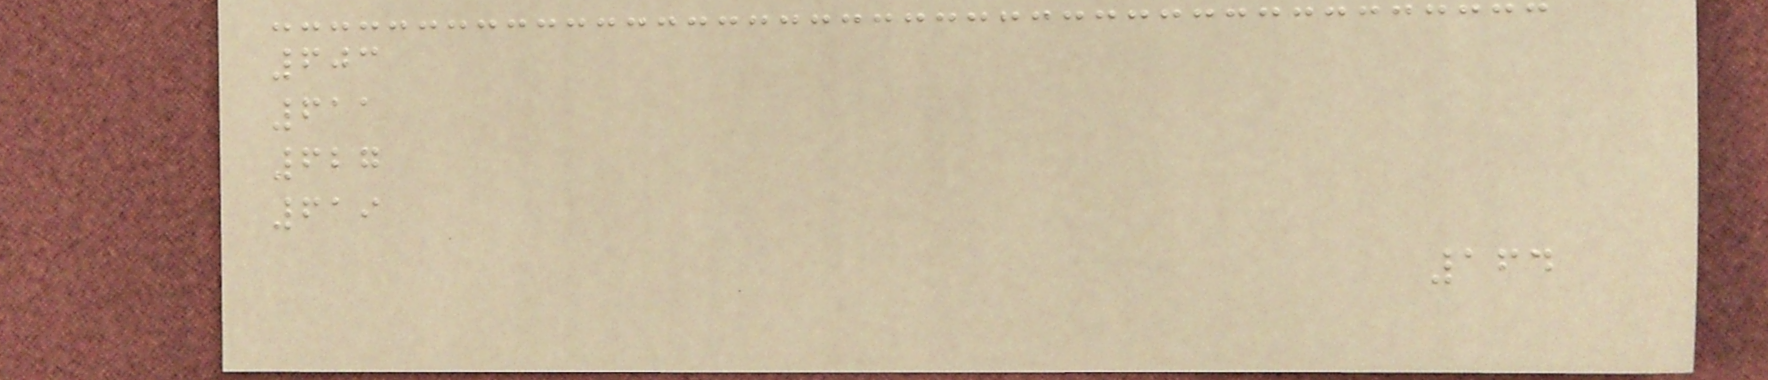603
611
627
619
164
